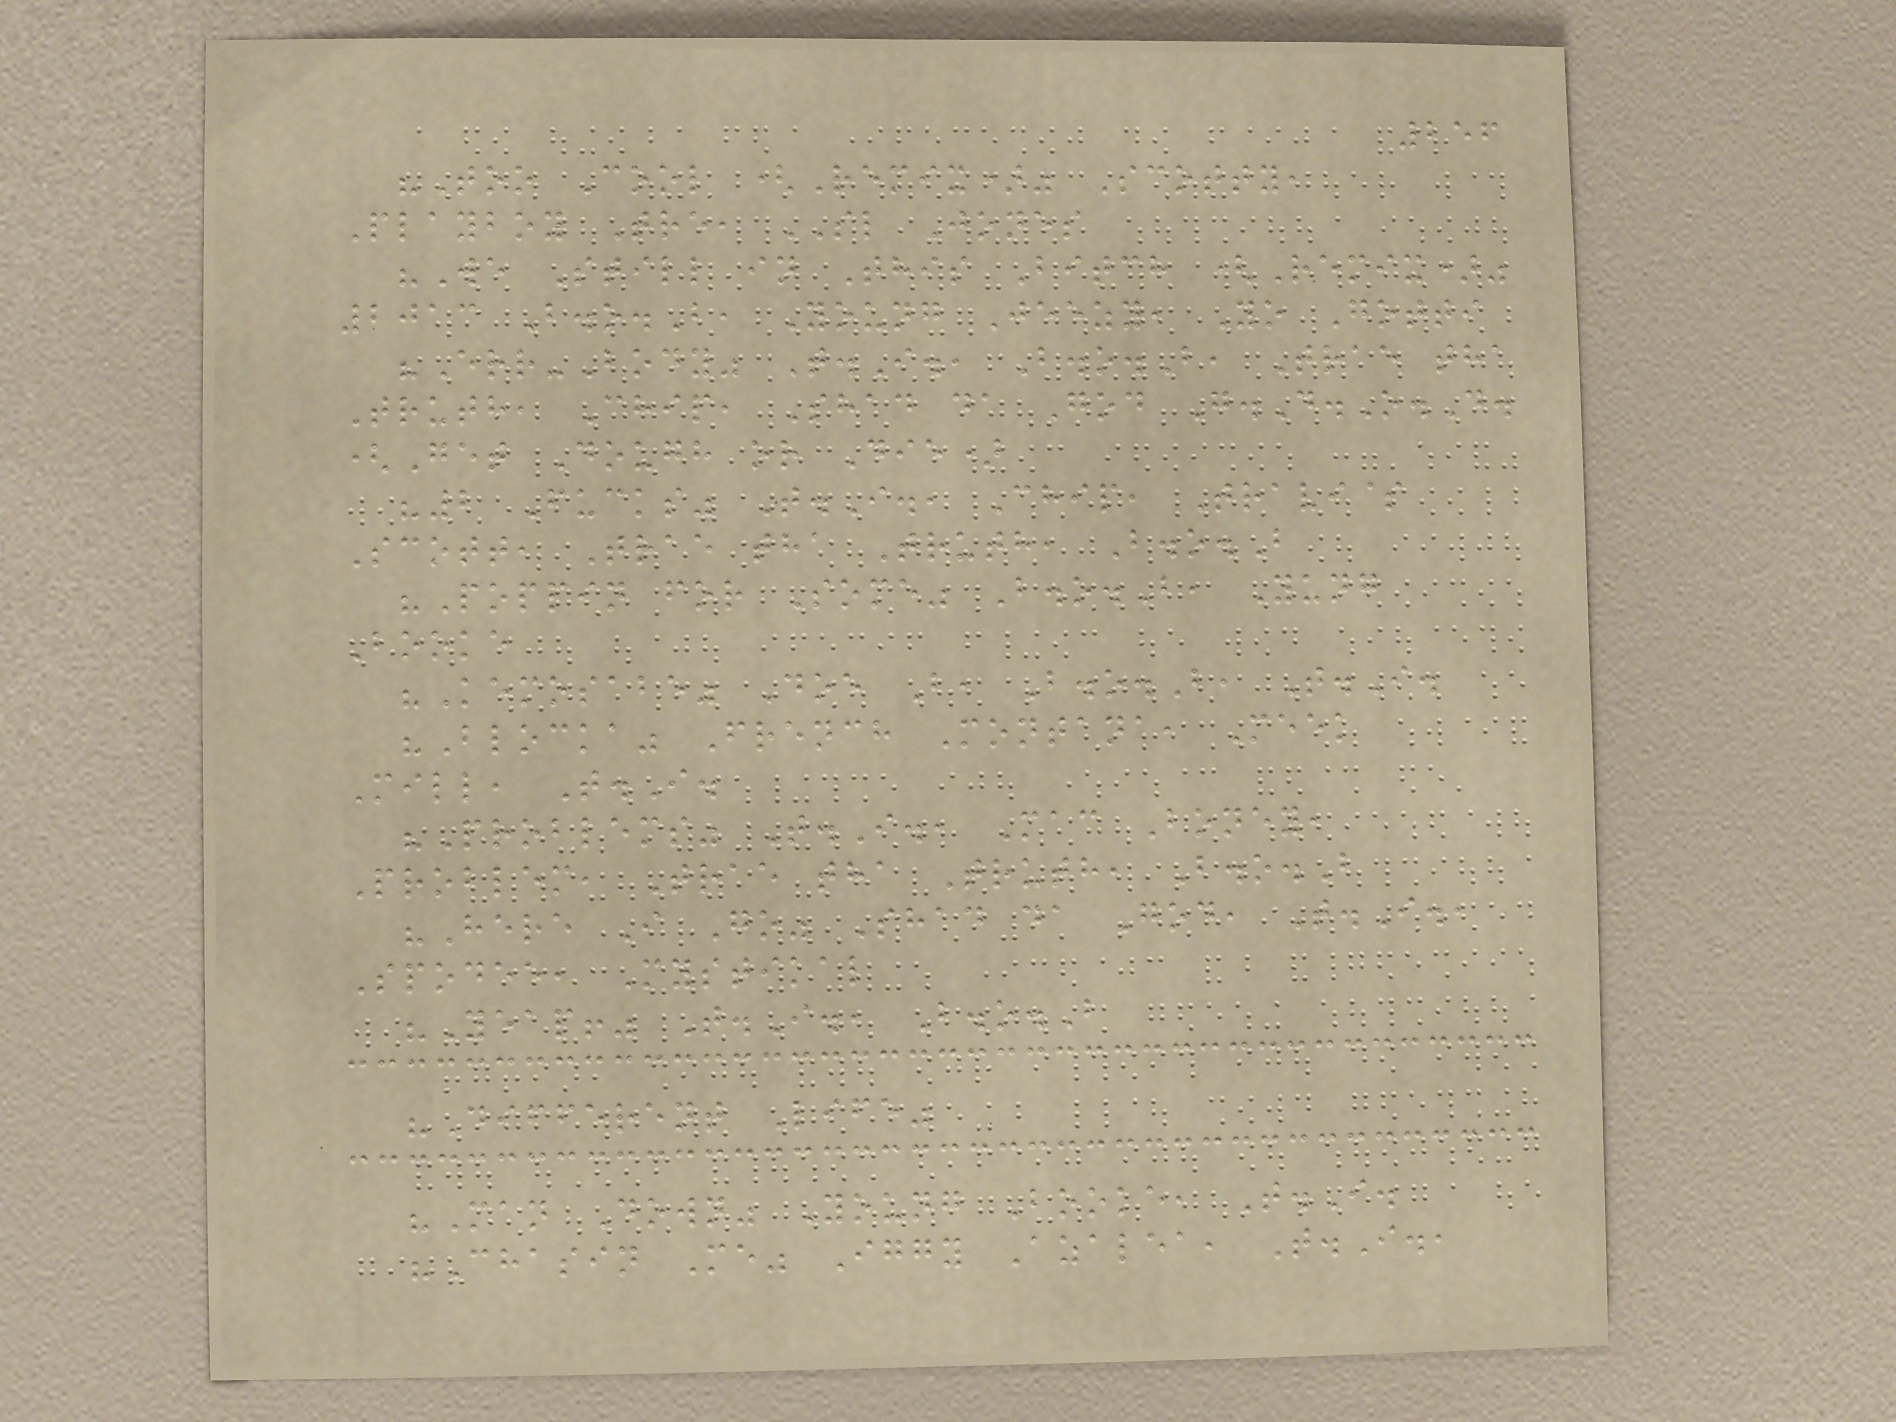256
"Too Cool (Remix)" Scotty,
Playboy Tre, SL Jones
"We Still in This Bitch (Remix)"
2013 B.o.B, Young Jeezy, Yo Gotti
"Err-Body" T.I., B.o.B, Trae tha
Truth, Chip, Shad da God G.D.O.D.
(Get Dough or Die)
"2 Fucks" T.I., Chip, Travi$
Scott, Trae tha Truth, B.o.B
"Poppin for Some" B.o.B, Yung
Booke
"Kemosabe" Doe B, B.o.B, T.I.
"Blocka" French Montana, Meek
Mill, T.I.
"Problems" T.I., Mac Boney,
Problem, Trae tha Truth, B.o.B
"Here I Go" Shad da God, T.I.,
Spodee, Mystikal
"Yeap!" T.I., B.o.B
"Different Life"
"Man Down" Young Booke, T.I.
"Chasin Me" Iggy Azalea, T.I.,
